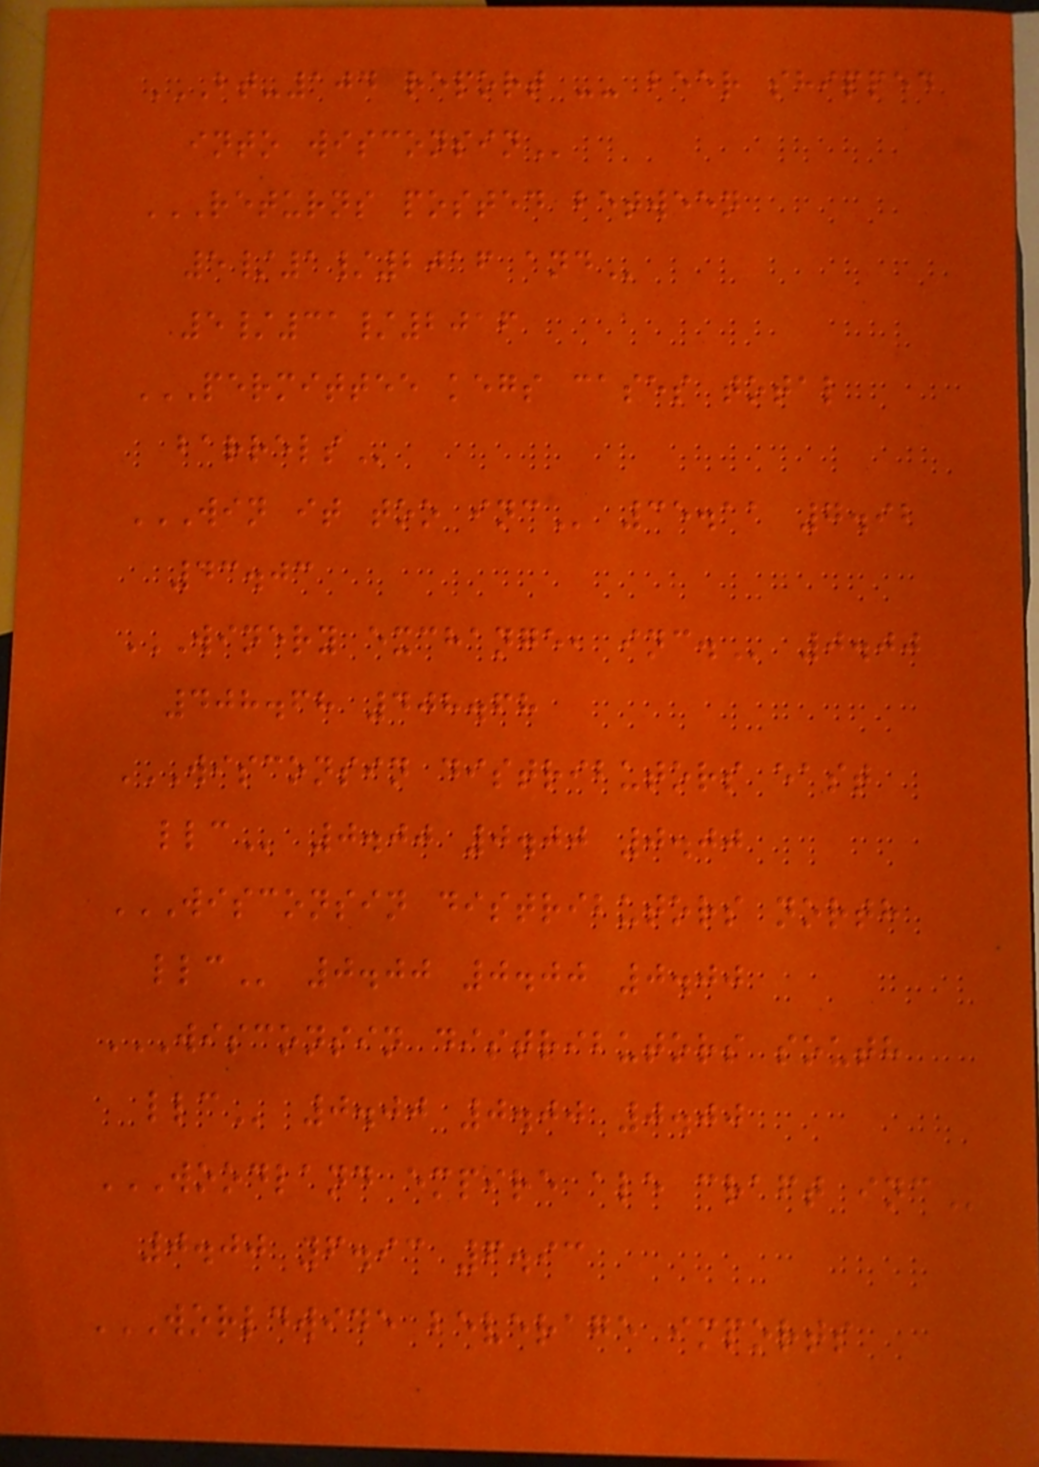BT-104 REPORT -- BEER SHIPPED
INTO WISCONSIN
RETURNS POSTED BETWEEN
5/1/2016 AND
5/31/2016
PERMITTEE KEGS CASES TOTAL
BARRELS
WIN IT TOO INC 35.11 7.92
43.03
WINERY EXCHANGE, INC. 0.00
408.68 408.68
WISCONSIN DISTRIBUTORS EAST
LLC 0.00 0.00 0.00
WISCONSIN DISTRIBUTORS NORTH
LLC 0.00 0.00 0.00
WISCONSIN DISTRIBUTORS SOUTH
LLC 0.00 0.00 0.00
WOODLAND EMPIRE ALE CRAFT INC
0.00 6.93 6.93
WORLDWIDE BEVERAGE IMPORTS
